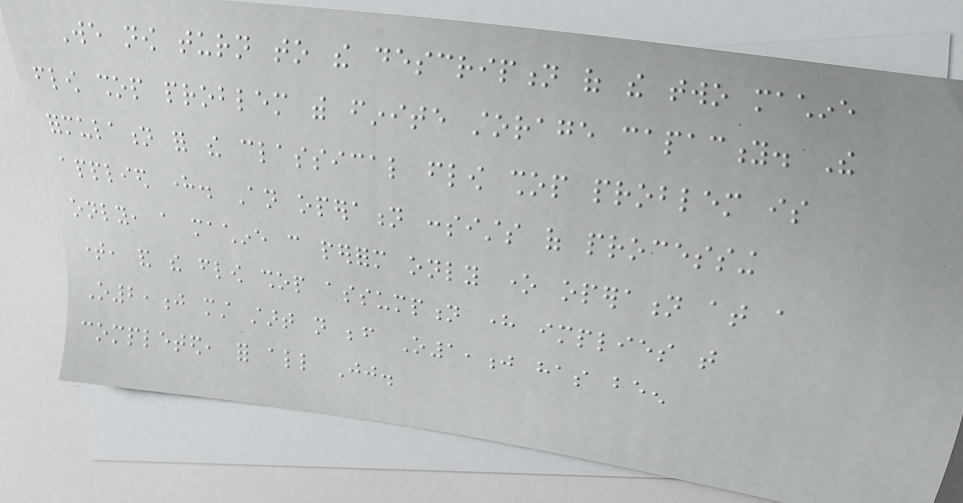We now turn to the description of the two machine
flow shop problem with finite storage capacity. The
formulation for the classical flow shop problem is
applied here. An operation consists of processing
only, a machine can perform only one operation at a
time, and the flow shop assumption here implies that
O2,j must start not before O1,j has been
completed, for all Jj.
